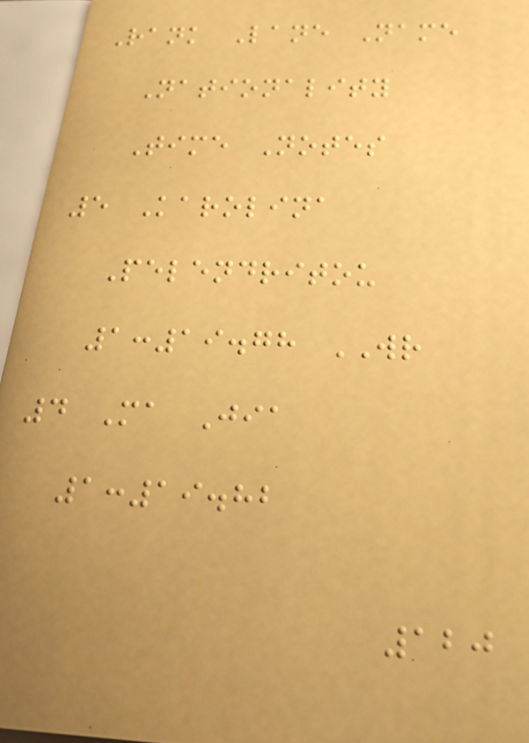Rank Lane Name
Nationality
Time Notes
5 Karolina
Pelendritou
1:19.78 WR
4 Ma Jia
1:19.82
120
